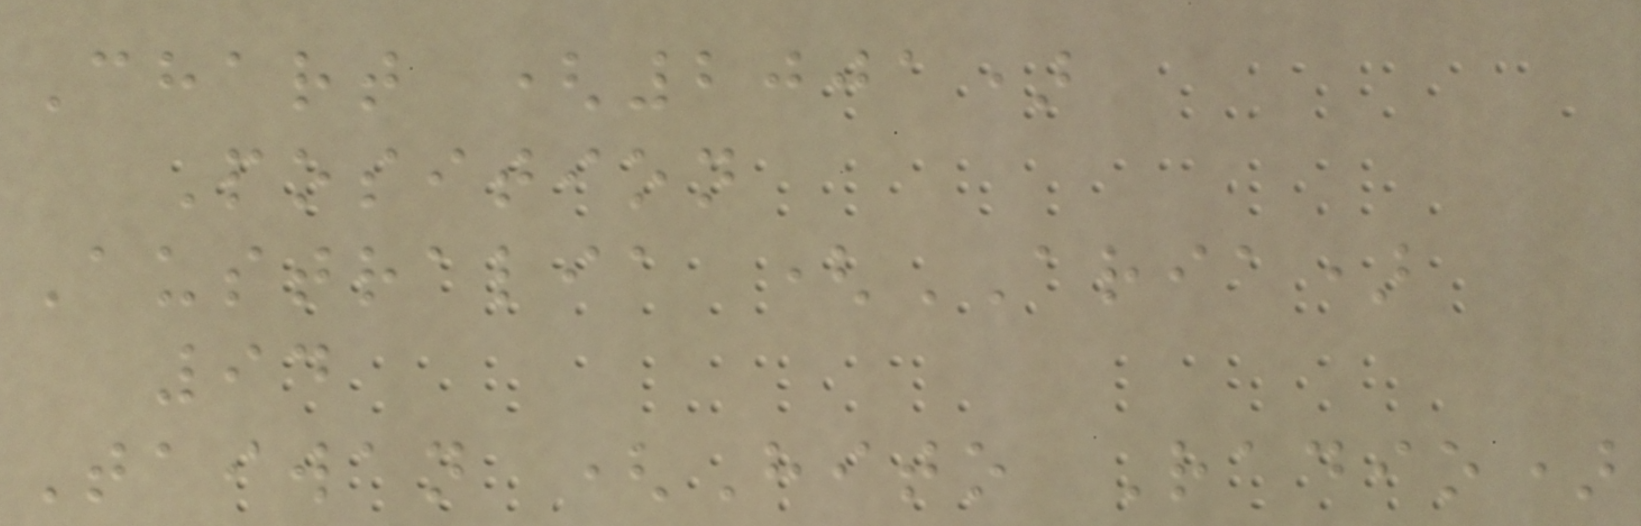Chart (2001)
Position
Australia (ARIA)
94
Taiwan (Hito Radio)
